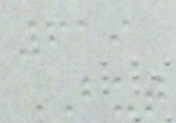619
BUT
